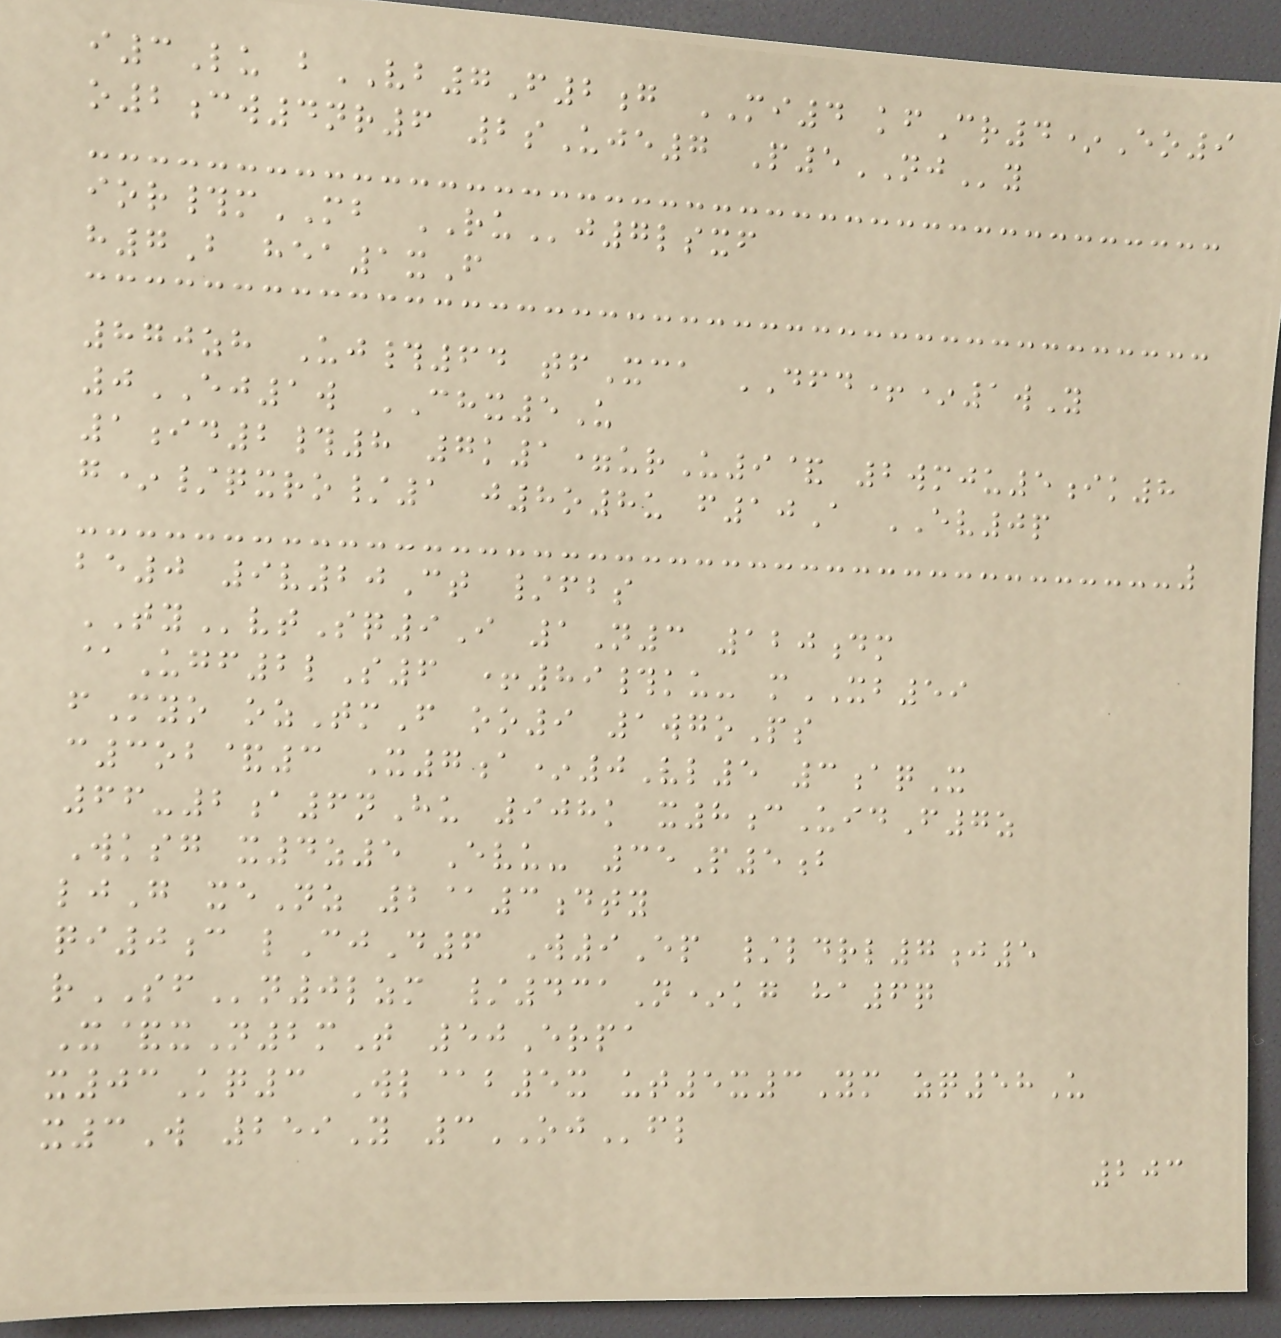i3Lu bVB7F2g MI4 kfCr4*Eo9
o2cw4nr6 2sUje7 P5NJy
ior#mMB RUj7lsxf
h7B hea1xF
870zh Uj#64 tfXca DFD+*1wY
0EJ1w CHX5U
1id2#8 7k1=urU9& 2wmju5ik8
g*/qxro/1 j8o8u f10A EV0p
be0 9v20Ct /fbs
TYvtSq9I 1N3 120dm
@Ugf2lS6 +89#ku- mXB59
fMyo ozTmF oo9 1wgoPs
c3ob&3 X7a*0Vl5 3aqX
66-2a6nHu 908k x8cUidF7z
Wksg x4z5 Evu- 35P5b
ljG xeNz 2@3dty
qi0c lCjD6 W9Ep /ldrl7j5
rSFn0lzm /431N*kg ha6q
X&xN2mT 50Erpa
x03Kq3 Wl@b5x ut5x3Ym zq58U
x3W 259Y 3OJfl
203
